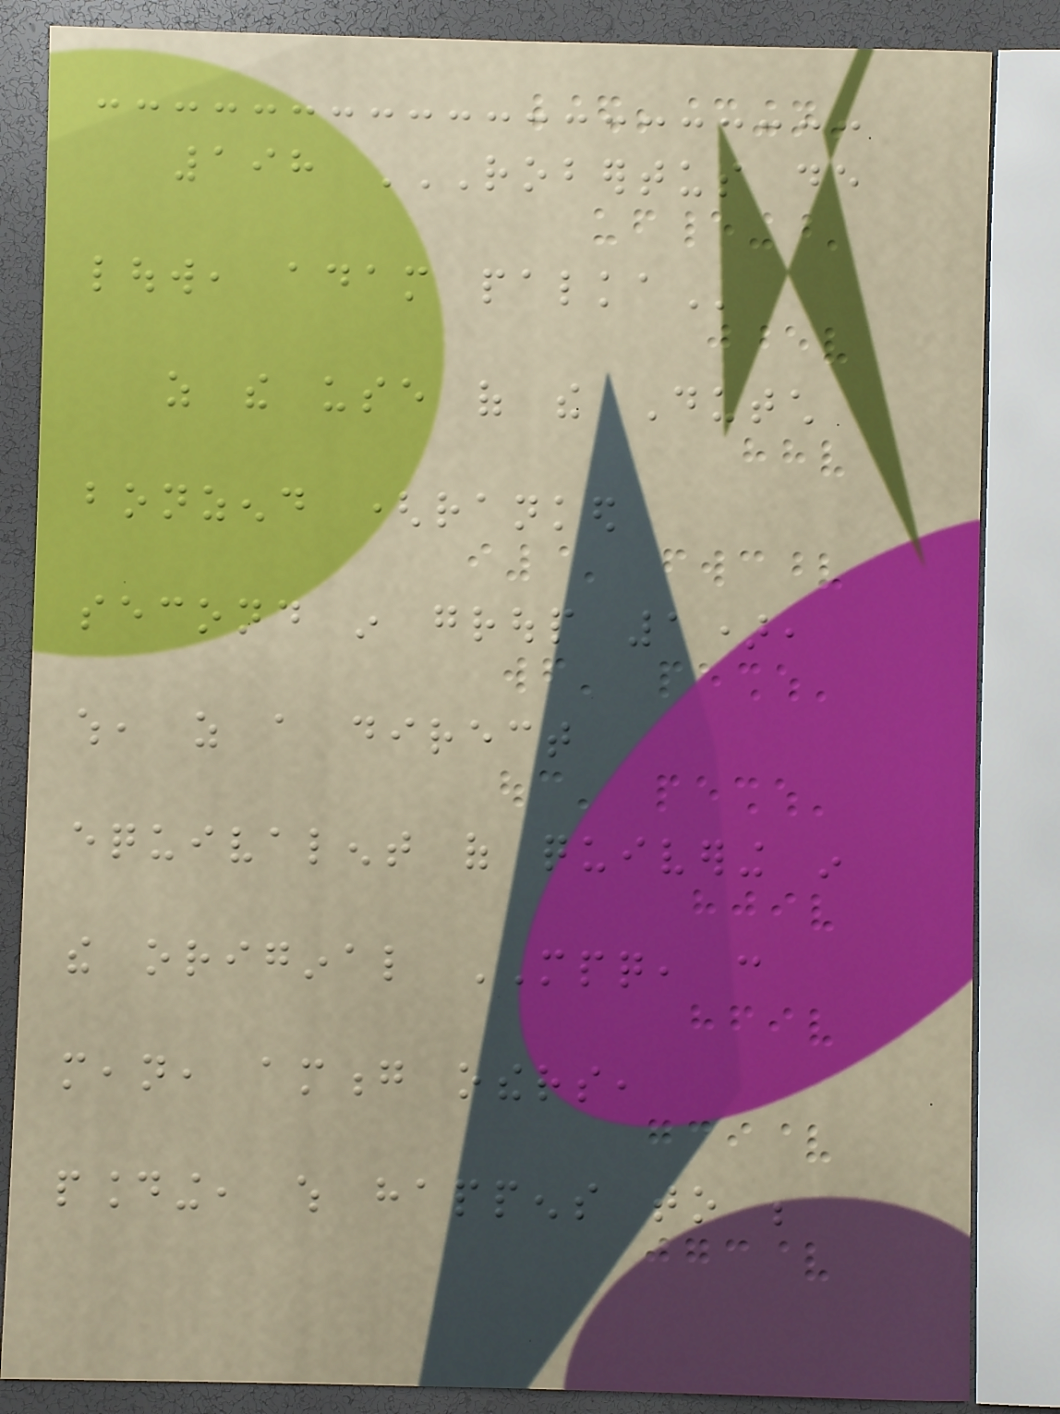198 ROBERTUS DE
LOUW, ADAM PALKA
as the use of the Dutch
bonzend (ranked
second in group 1),
which, as a direct
equivalent of quivering in
the original MPQ, can
mean, among others,
pounding, which happens to be
